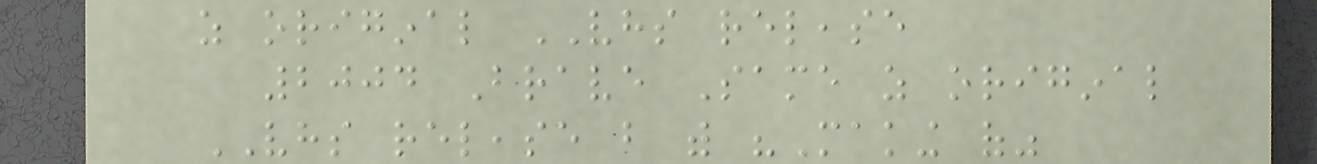as original VHS release
2004 Brave Same as original
VHS release but with "Making of"
